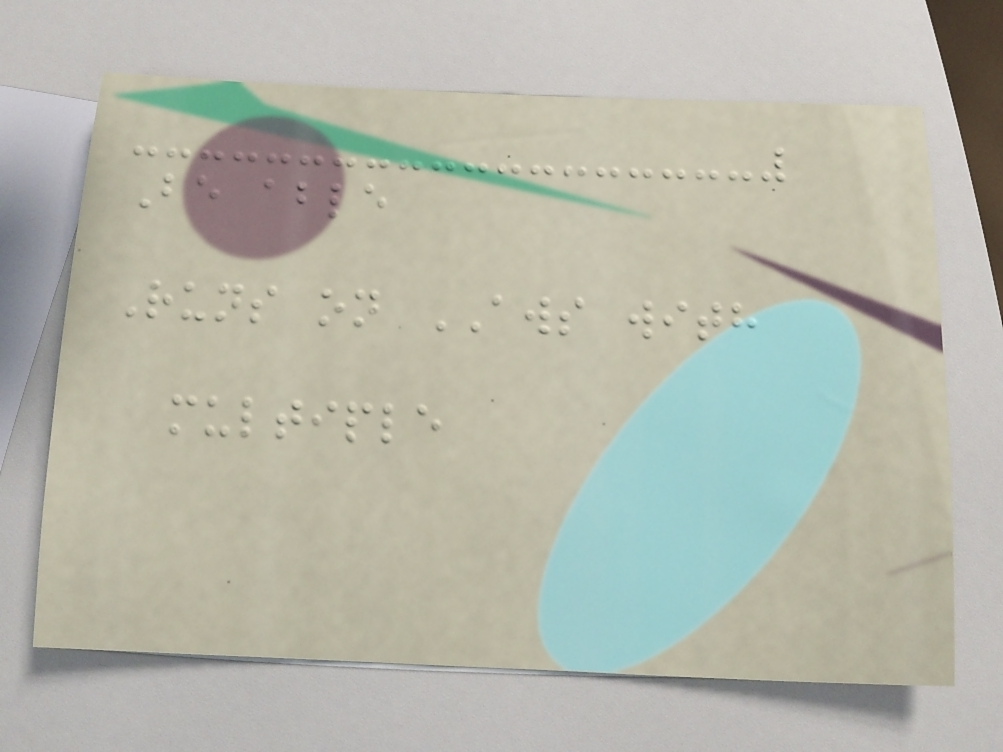Be able
Runs on AWS with
multiple
